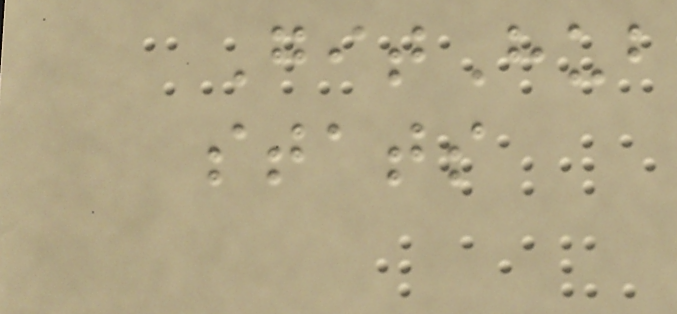GitHub
stats
